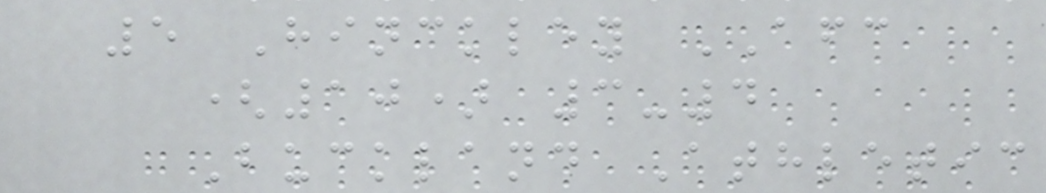5 Hinckley AFC
(10) 3-4
Buckland Athletic
